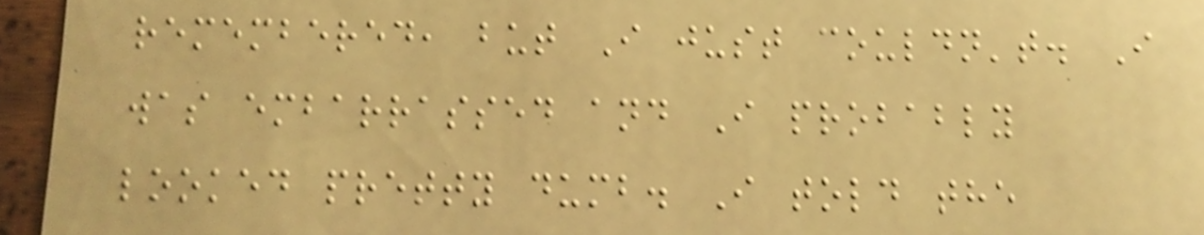remembered, but I just couldn't. I
was embarrassed and I probably
looked pretty dumb. I told the
